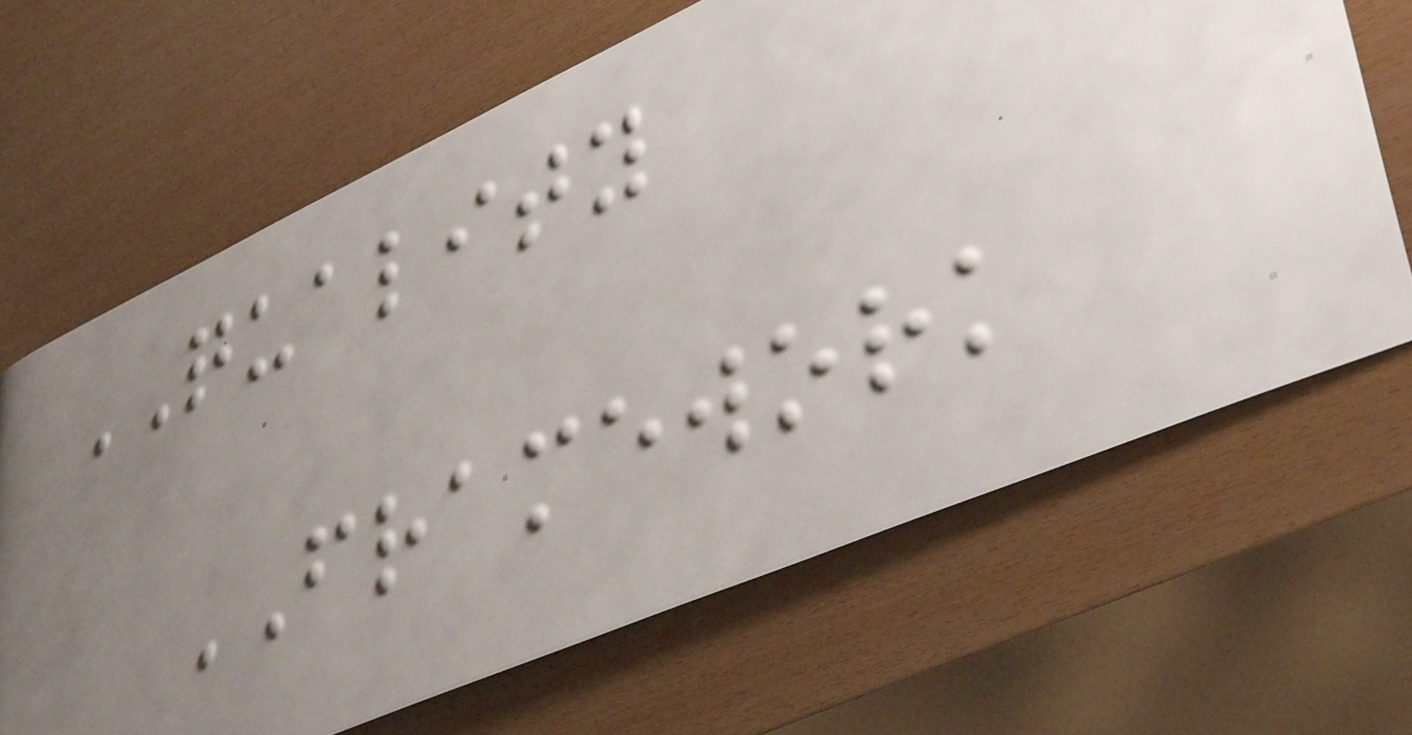QUALITY
FRAMEWORK
